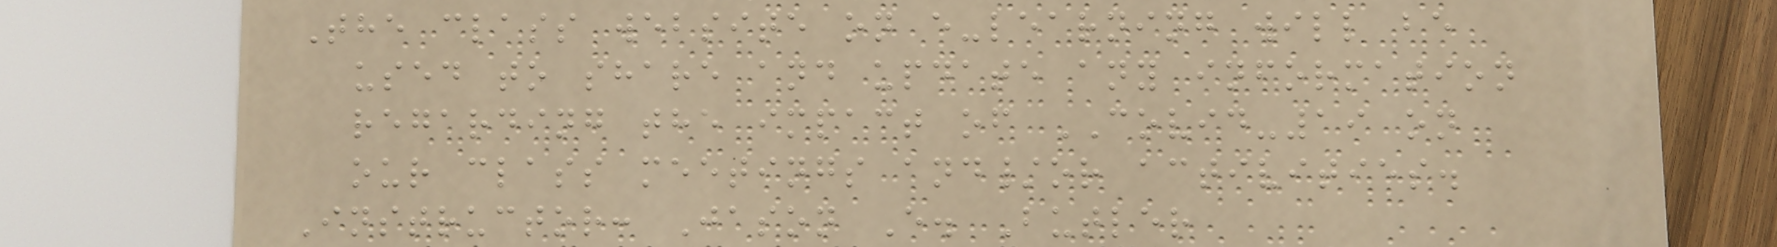The class website on e-learning will be
used to share and update any information
regarding the impact of COVID-19 on
our class meetings and/or activities.
Instructor: Jason E. Butler
